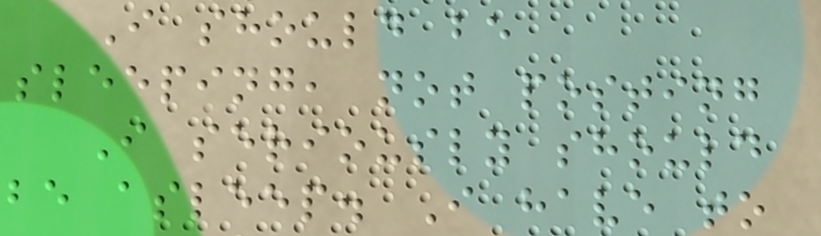I should be
sleeping, not posting
I seriously should
be asleep. I have to
